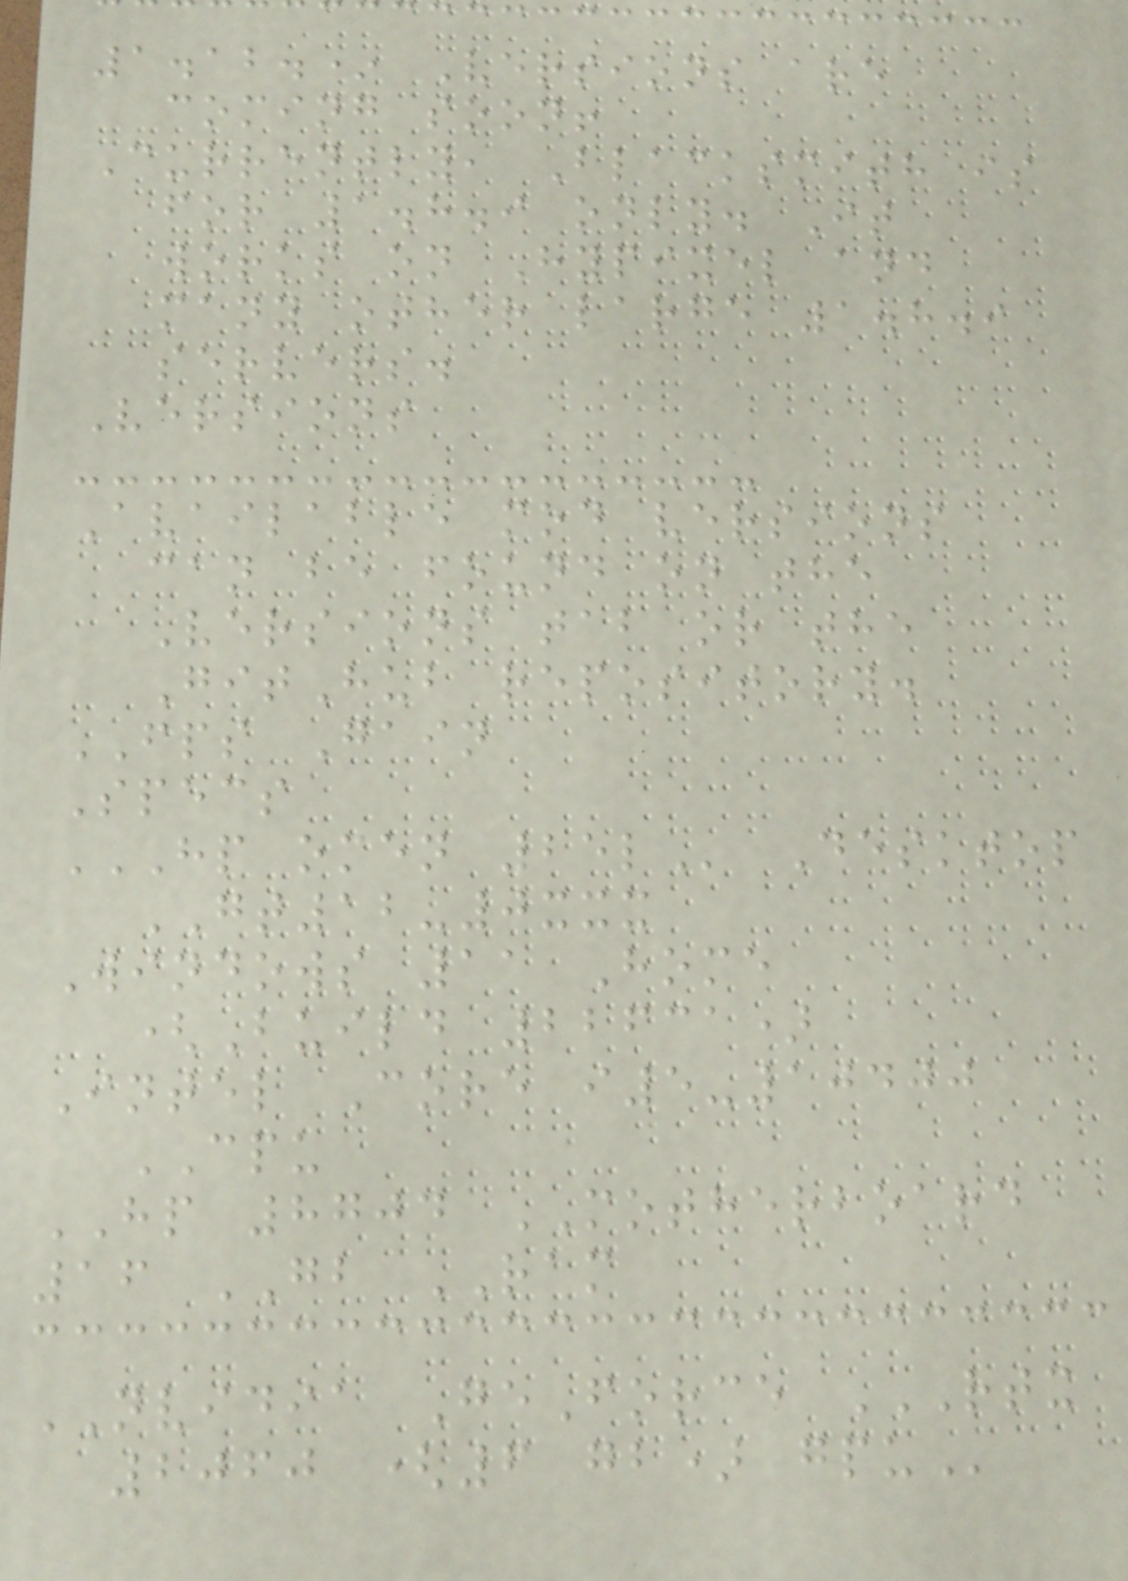1.12.* Versions are
coming soon!
Currently, Blacksmith is
for 1.8.9 only. It
works on Hypixel and
many other large 1.8.9
servers.
Versions
Available mod versions
can be found on the
Versions tab or the
GitHub repository.
FPS Gain
Specs
HP OMEN 25L Desktop
GT12-0xxx
Windows 11 Home
(Build 22631)
Intel Core i5-10400
CPU
HP 8704 MOTHERBOARD
16 GB RAM
NVIDIA GeForce RTX
2060 (6 GB) GPU
